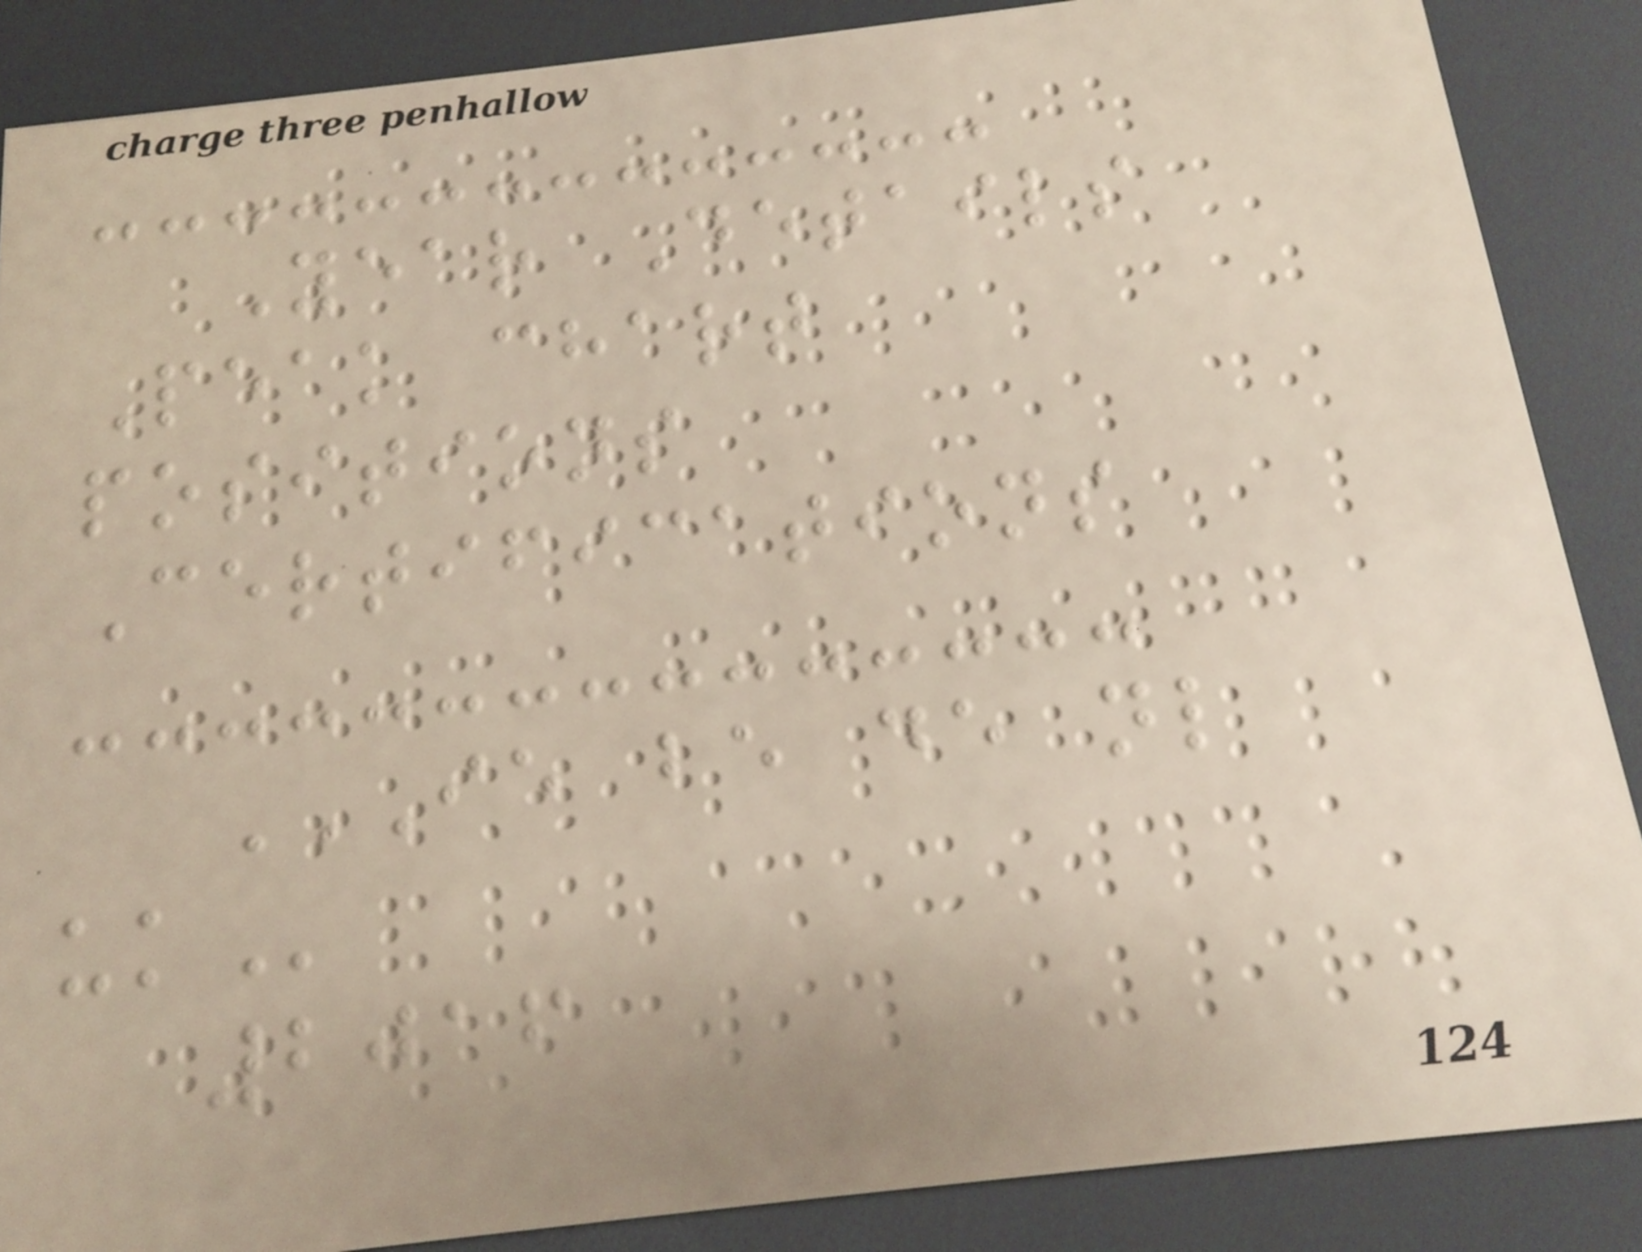Year Details
Peak chart
positions
Certifications
IE BE DE NL
UK
2016
